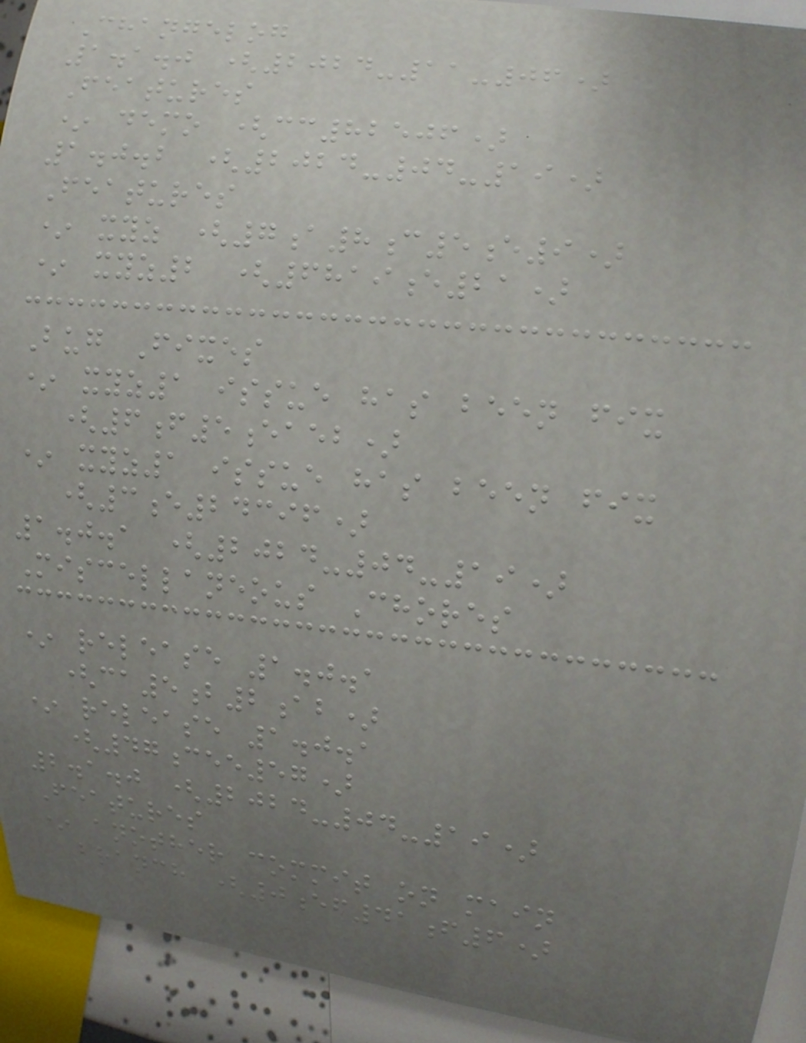Changelog
1.1.0 (2024-11-06)
Features
* demo (cc82506)
1.0.2 (2024-04-19)
Features
* xyz (7a8c5e9)
* xyz2 (6819e21)
Bug Fixes
* xyz1 issue has been fix
(6f5eaeb)
* xyz1 issue has been fix
(3e24396)
1.0.1 (2024-04-19)
Miscellaneous Chores
* release 1.0.1
(ca5b2ab)
* release 1.0.1
(47cee57)
2.1.0 (2024-04-19)
Features
* another commit on main
branch (0ef41f6)
